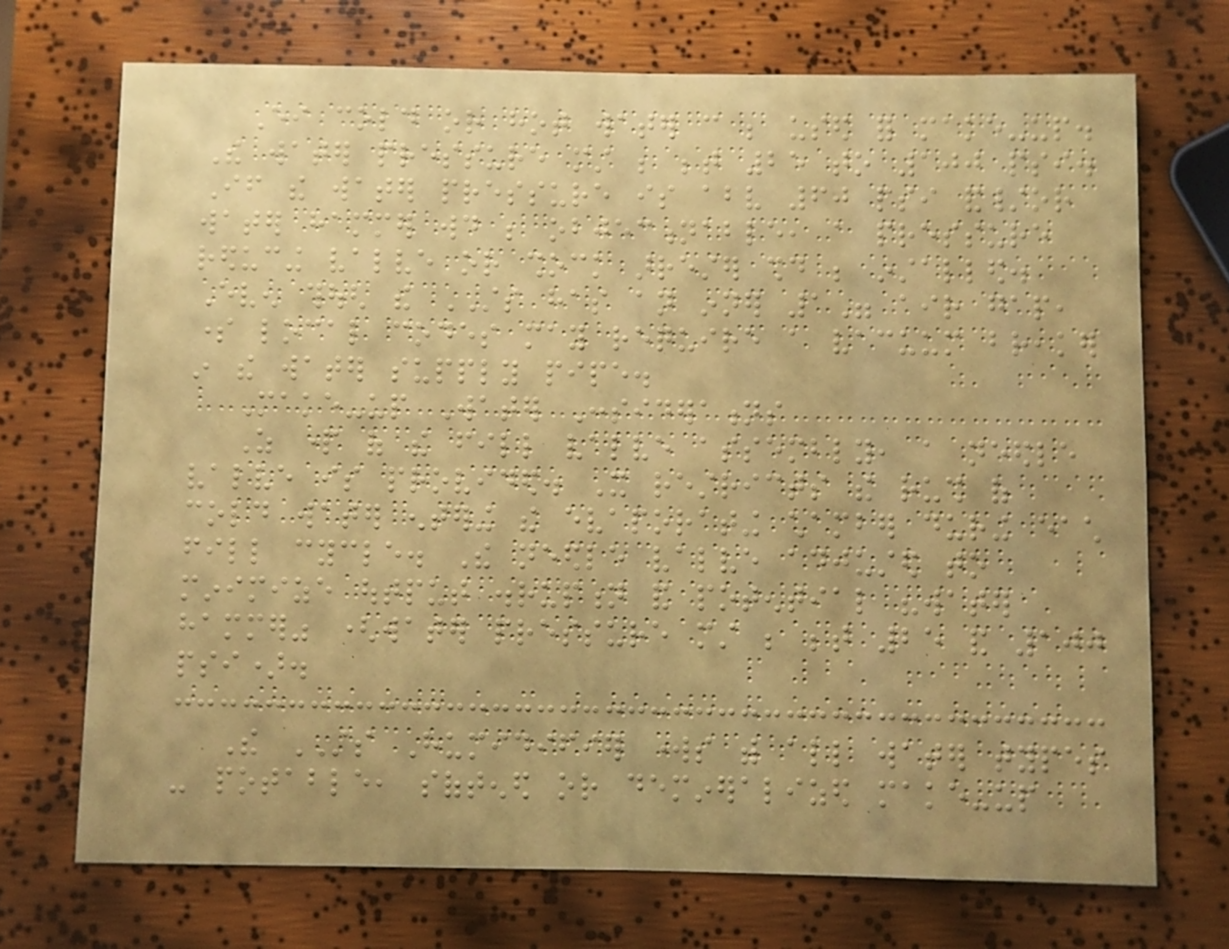Either cold or hot water can be used for make-up.
The water pressure must be between 25 to 100 psi.
If the water pressure is above 60 psi and/or
water hammer would be objectionable, a pressure
reducing valve or shock arrester should be installed.
Even though the STS has an inner 1" air gap,
some local codes may require a vacuum breaker
in the water supply pipe.
Make-up Water Considerations
As part of the fill valve assembly, a needle
valve is provided. It restricts the rush of
cold water entering the evaporating chamber during each
fill cycle. The needle valve adjusted to
minimize output disruption and potential "water
hammer" (water pressure must be between 25 and 100
psi).
The STS Humidifier works with all water types
- potable, softened or demineralized make-up
